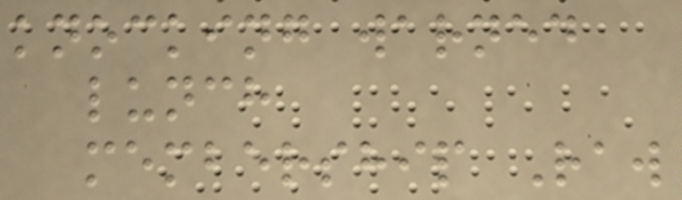knocking warned
lunch
membership Raw
